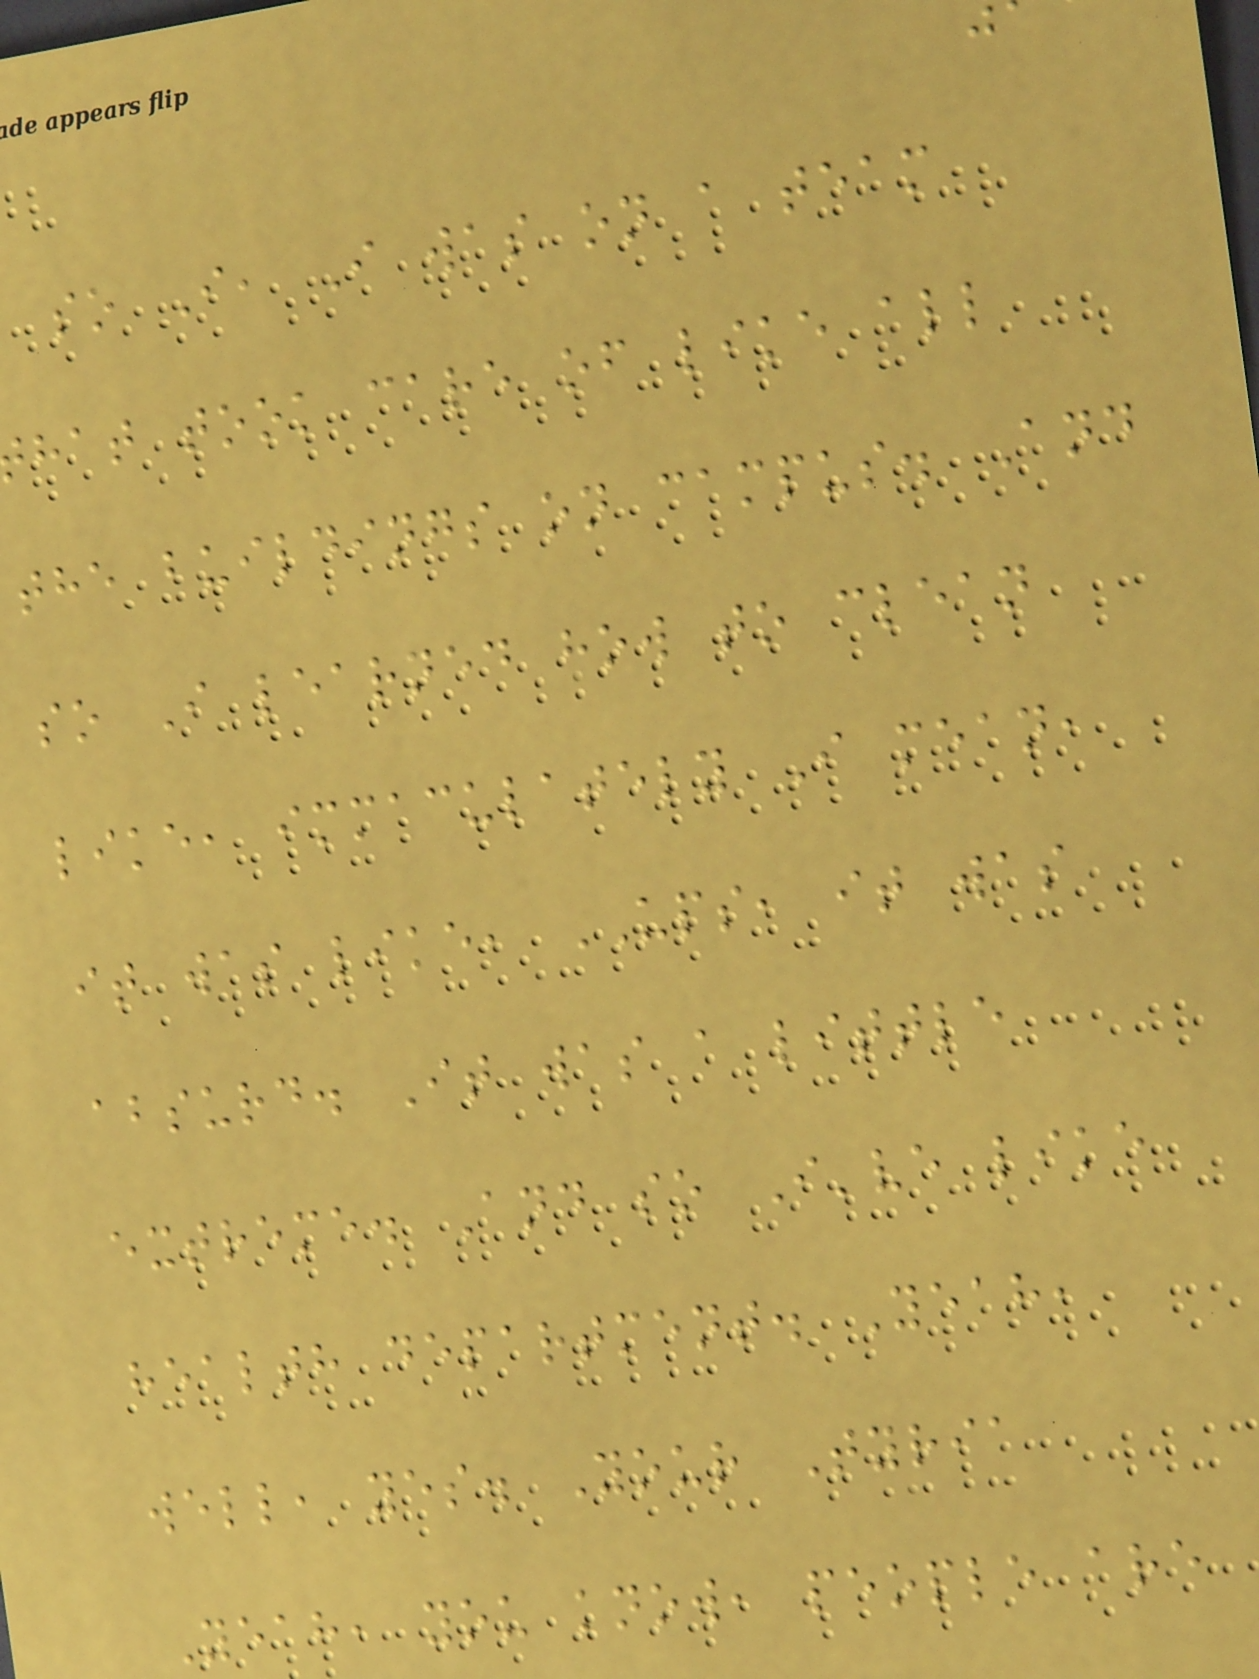so I, I was on a team
hat took care of like all
the buildings on campus. And
so I learned how to clean
like, immaculately I mean,
it was like, UPS, it was
absurd. It was a little
extreme. And so I've like
health department. Yeah,
well, yes. Your Tyria
Yeah, you know, people are
